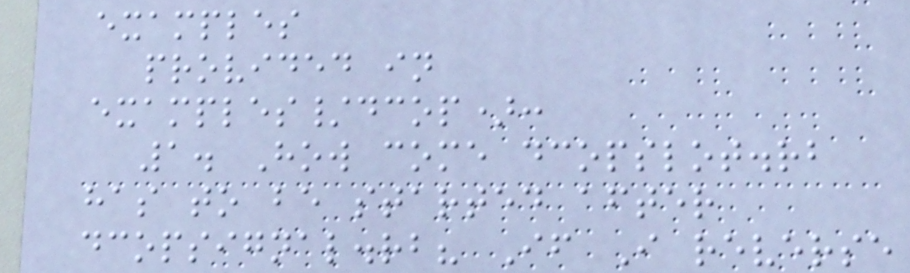examples
provided in
examples/dcop):
1. How come dcopslot.rb
has to be started after
dcopsignal.rb? If I reverse
